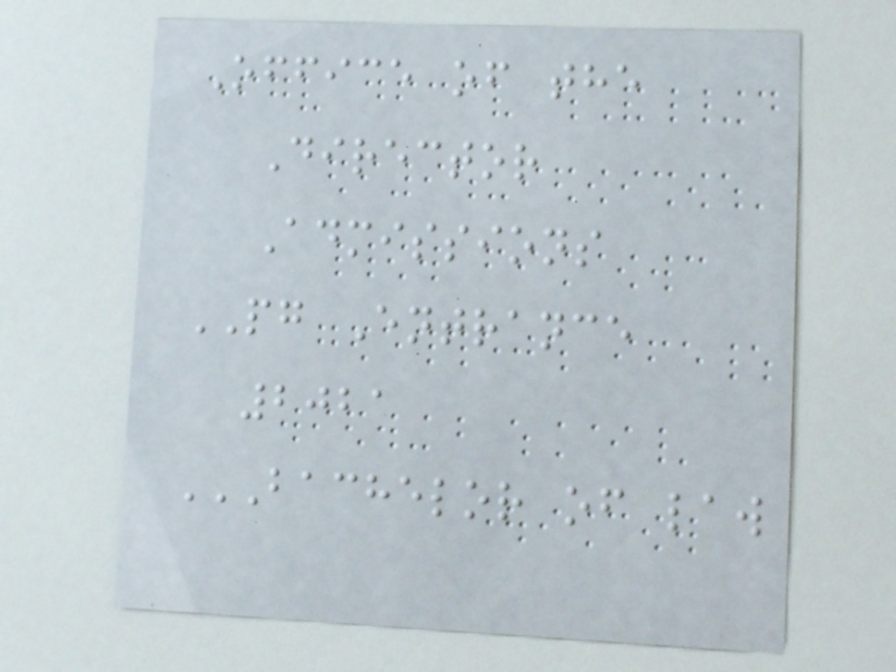Office of the
Director
Admissions
PG Entrance
2021
BACHELOR OF LAW
